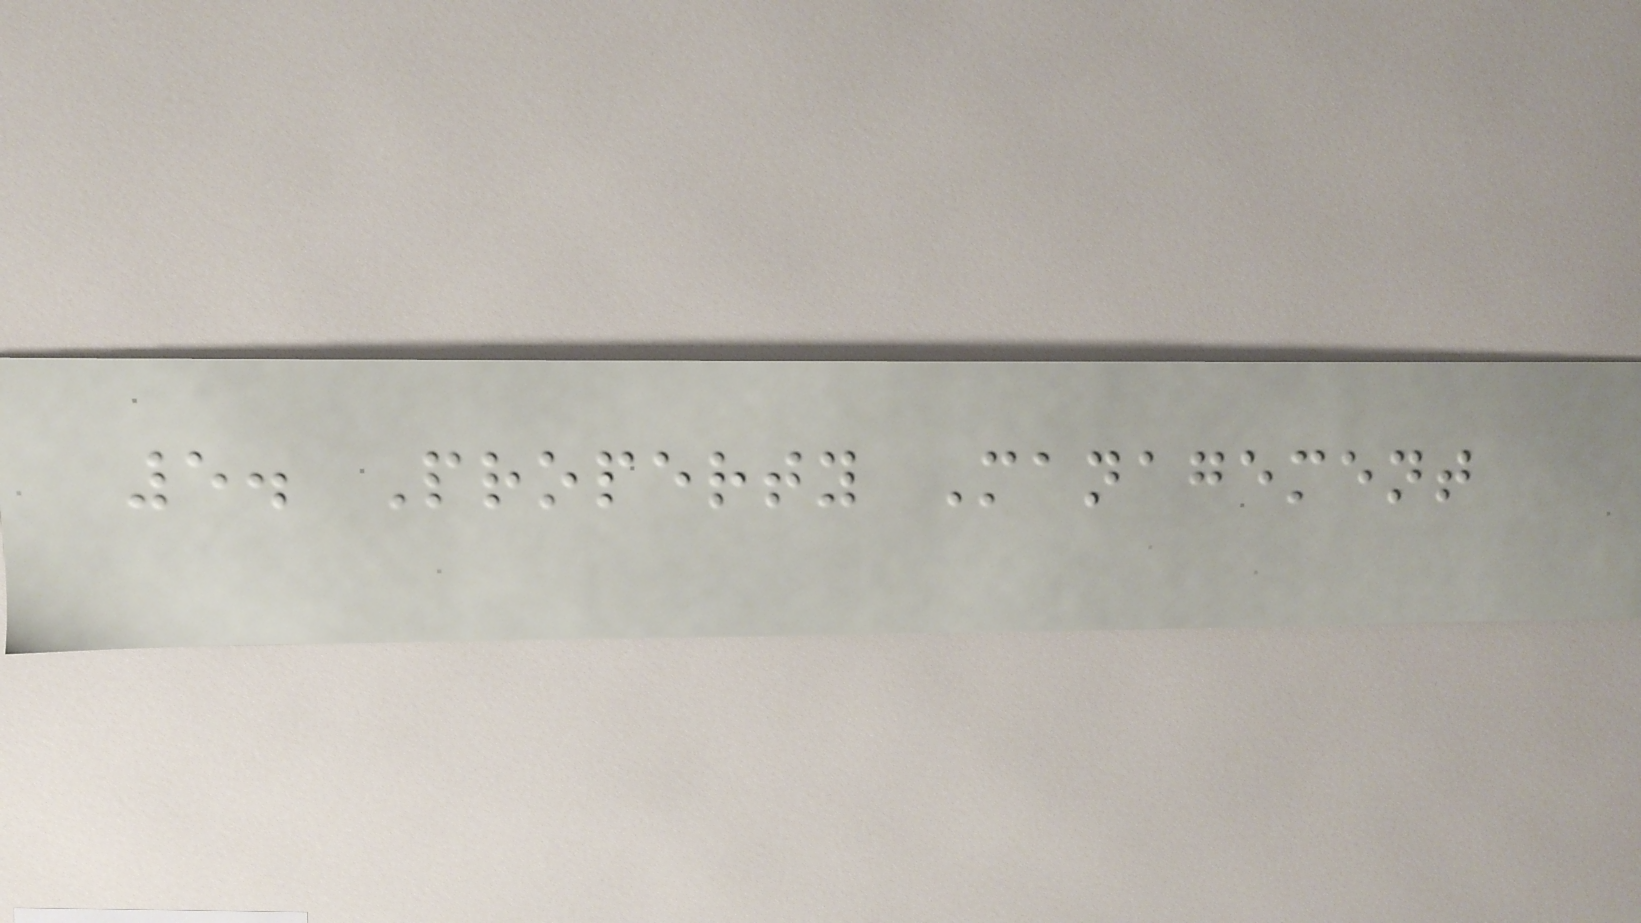5. Property Management
